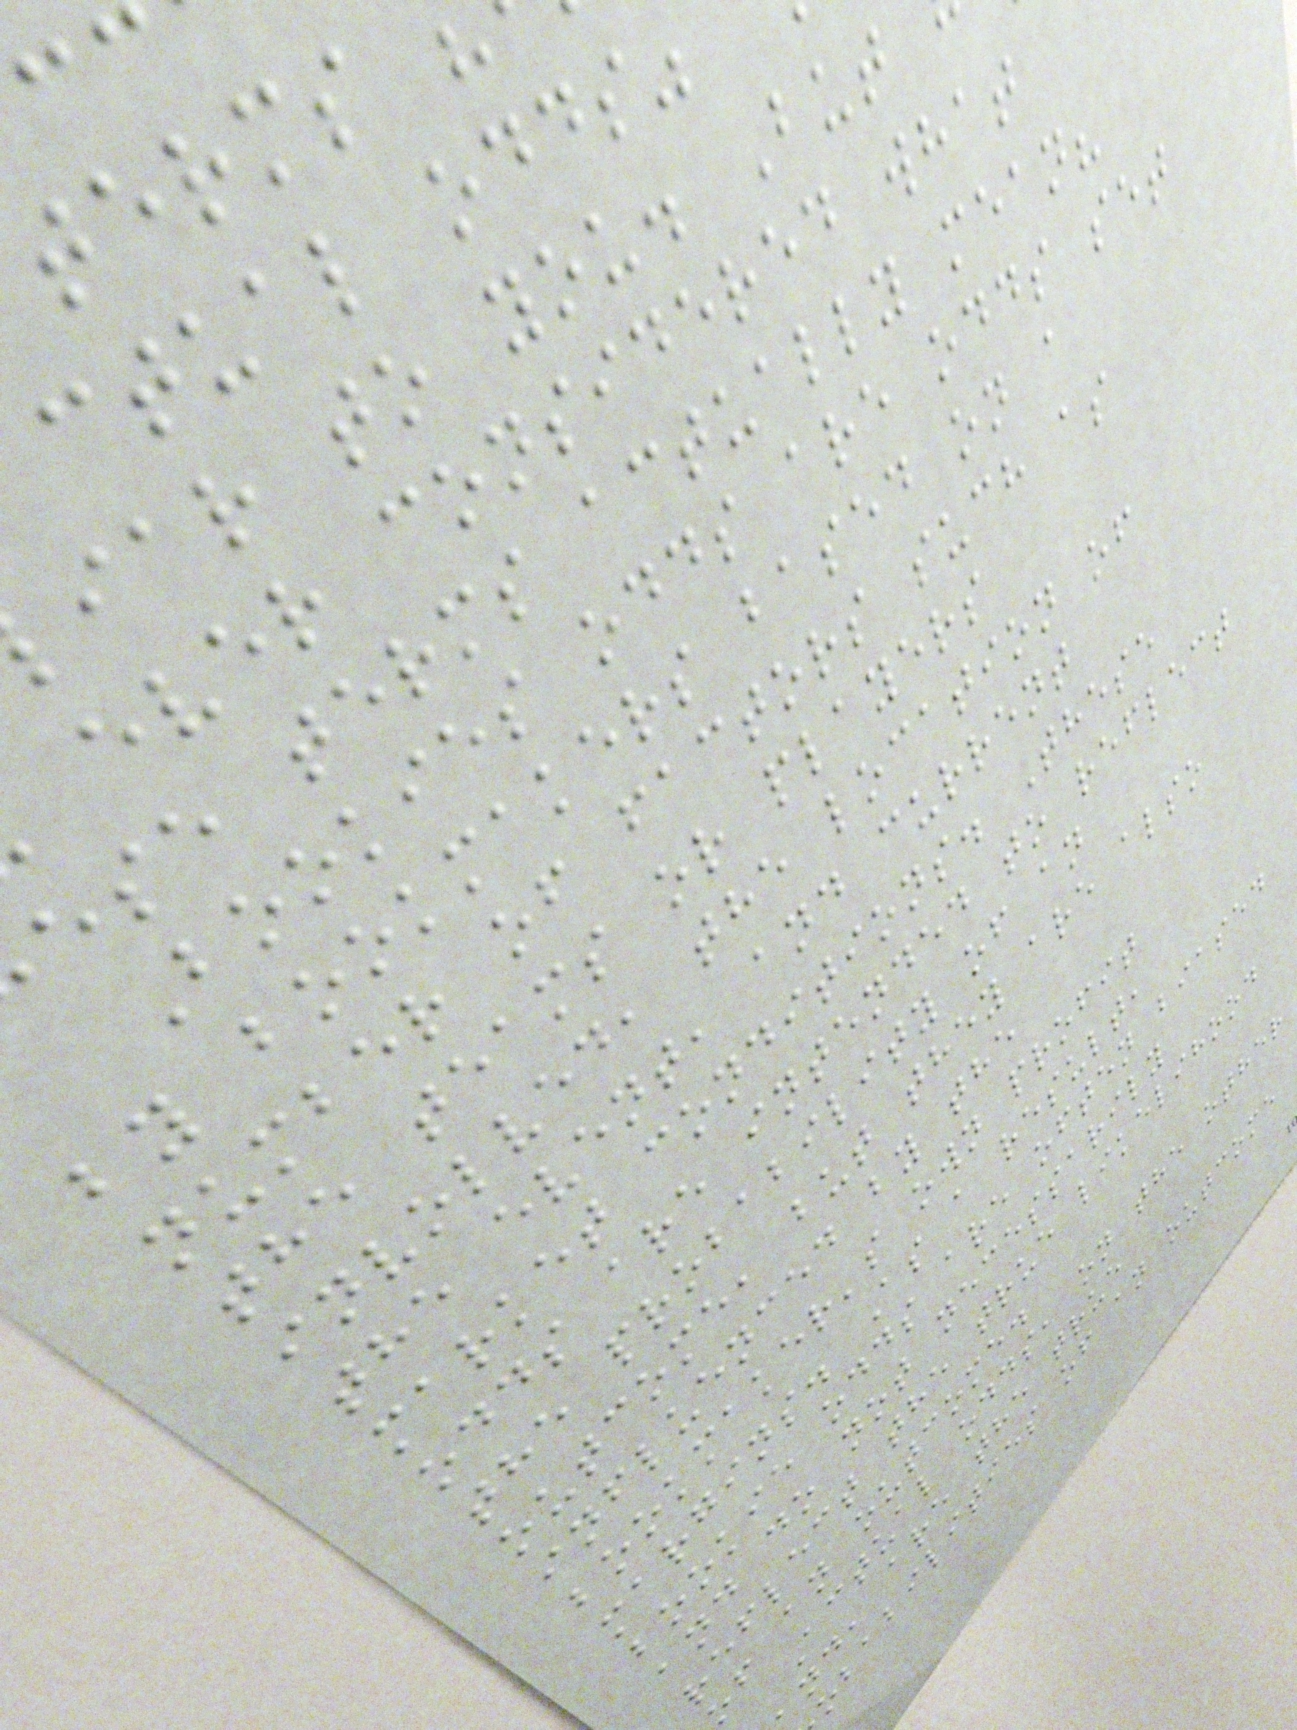ctual odds"
iar to you. But
ever considered what
ese terms actually mean?
Bookies odds are odds set
by bookmakers based on a
number of factors such as
the teams or players
involved, the location of
the event, and current
market conditions. These
odds are intended to reflect
the probability of an
outcome, but they are also
influenced by the
bookmaker's own profit
margins. As a result,
bookie odds are often biased
and do not necessarily
reflect the true likelihood
of an outcome.
Actual odds, on the other
nd, are the true
obabilities of an outcome
